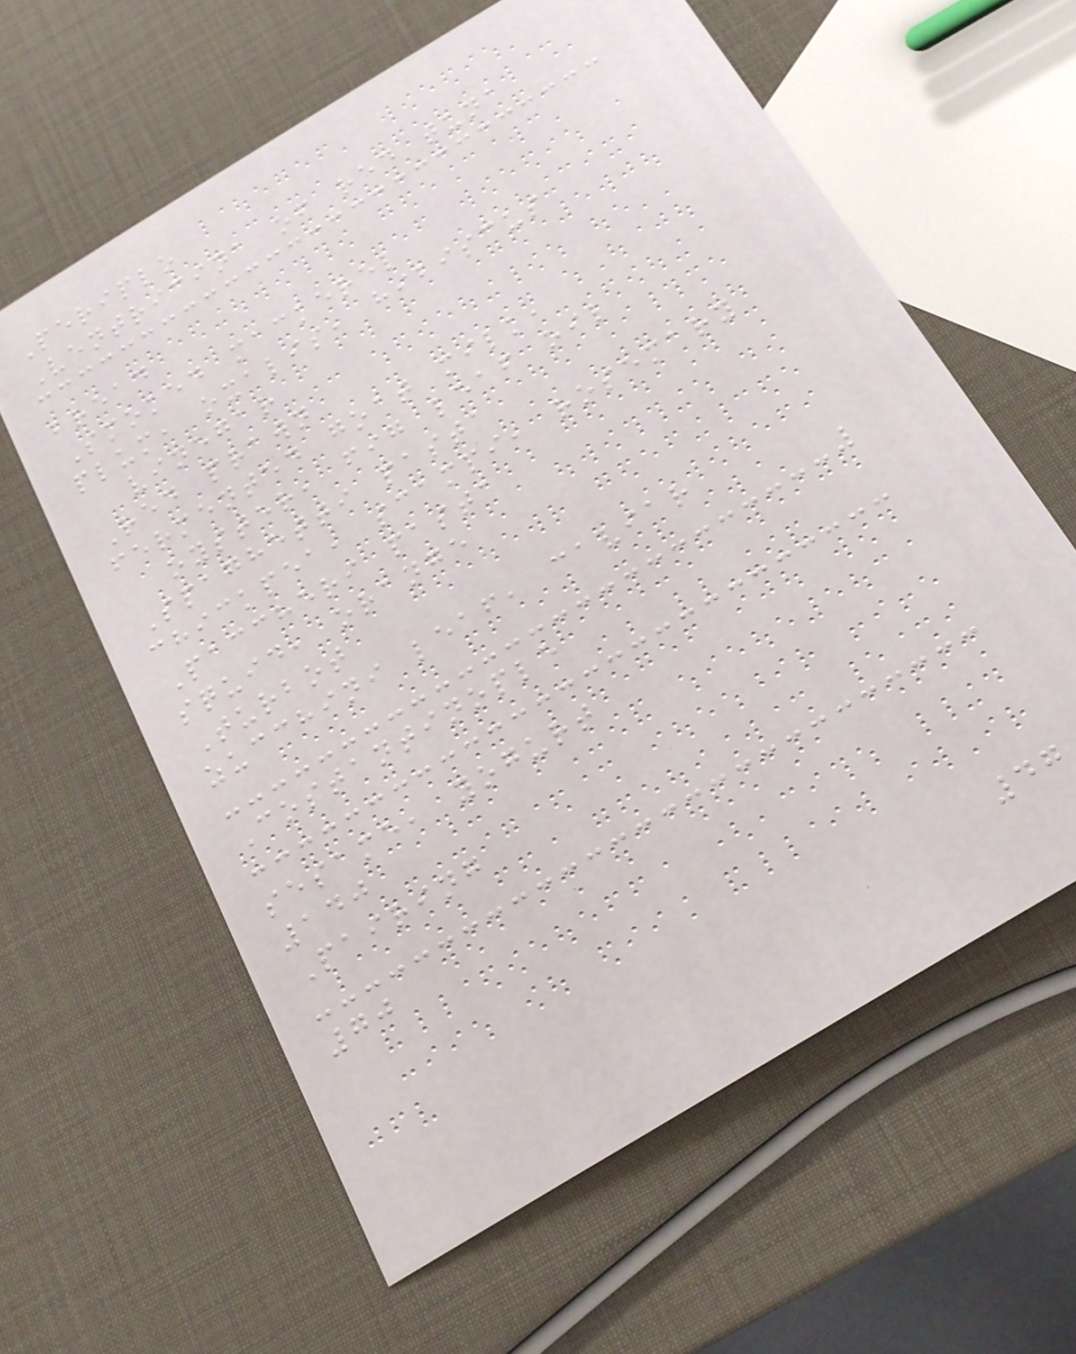Periplo
Ventricina of red tuna
bread
Smoked mackerel
plum, oxalis, hibiscus
vinegar
Red prawn
fermented goat milk,
oyster, fig leaf oil
Spaghetti pasta
chickpea, scampi, rosemary
Paccheri pasta
squid, orange
Turbot
zucchini leaf, caviar
Costantinople
sesame, yogurt
140
Pairing
70
47
